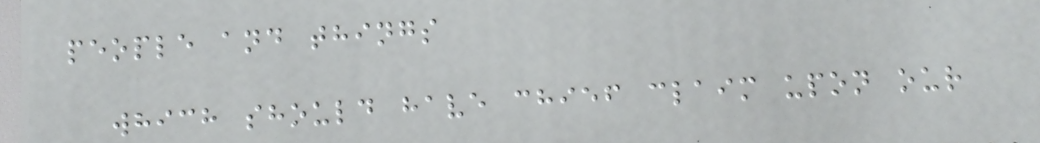people and things
which should have chief claim upon our
